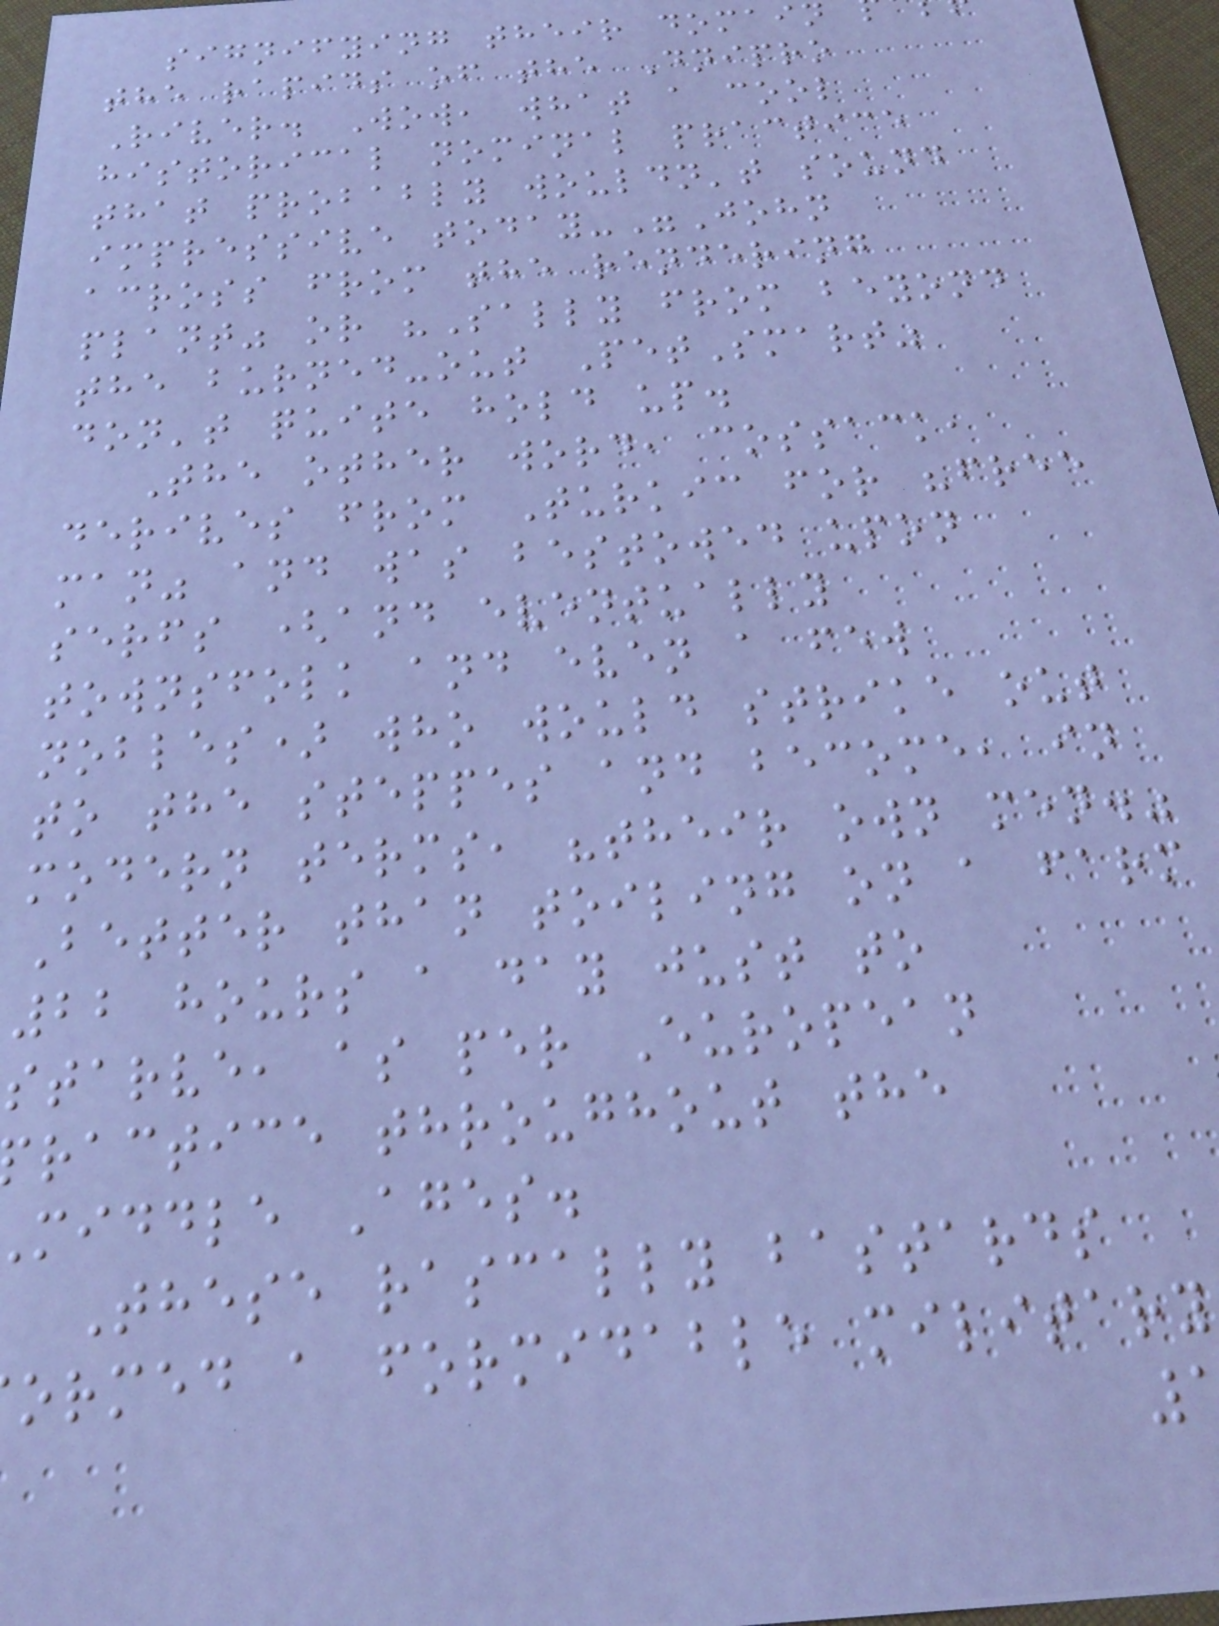signifying their domain
the rapids of the Dnipro
River. Wow, what a cool
historical nominal practice
that probably wouldn't sound
impressive today-"John
across from the rendering
plant" or "Sally from beyond
the burned-out PetSmart"
don't quite hold up.
The other word, cossack,
derives from Turkic for "free
man" and was bestowed upon
serfs (and eventually
townsfolk and even a few
nobles) who would strike out
to the steppes and become, in
modern terms, "their own men."
Better than toiling on a farm
22 hours a day just to
starve, as per European
ractice throughout the
middle Ages.
These rascally bastards
ormed a formidable military
